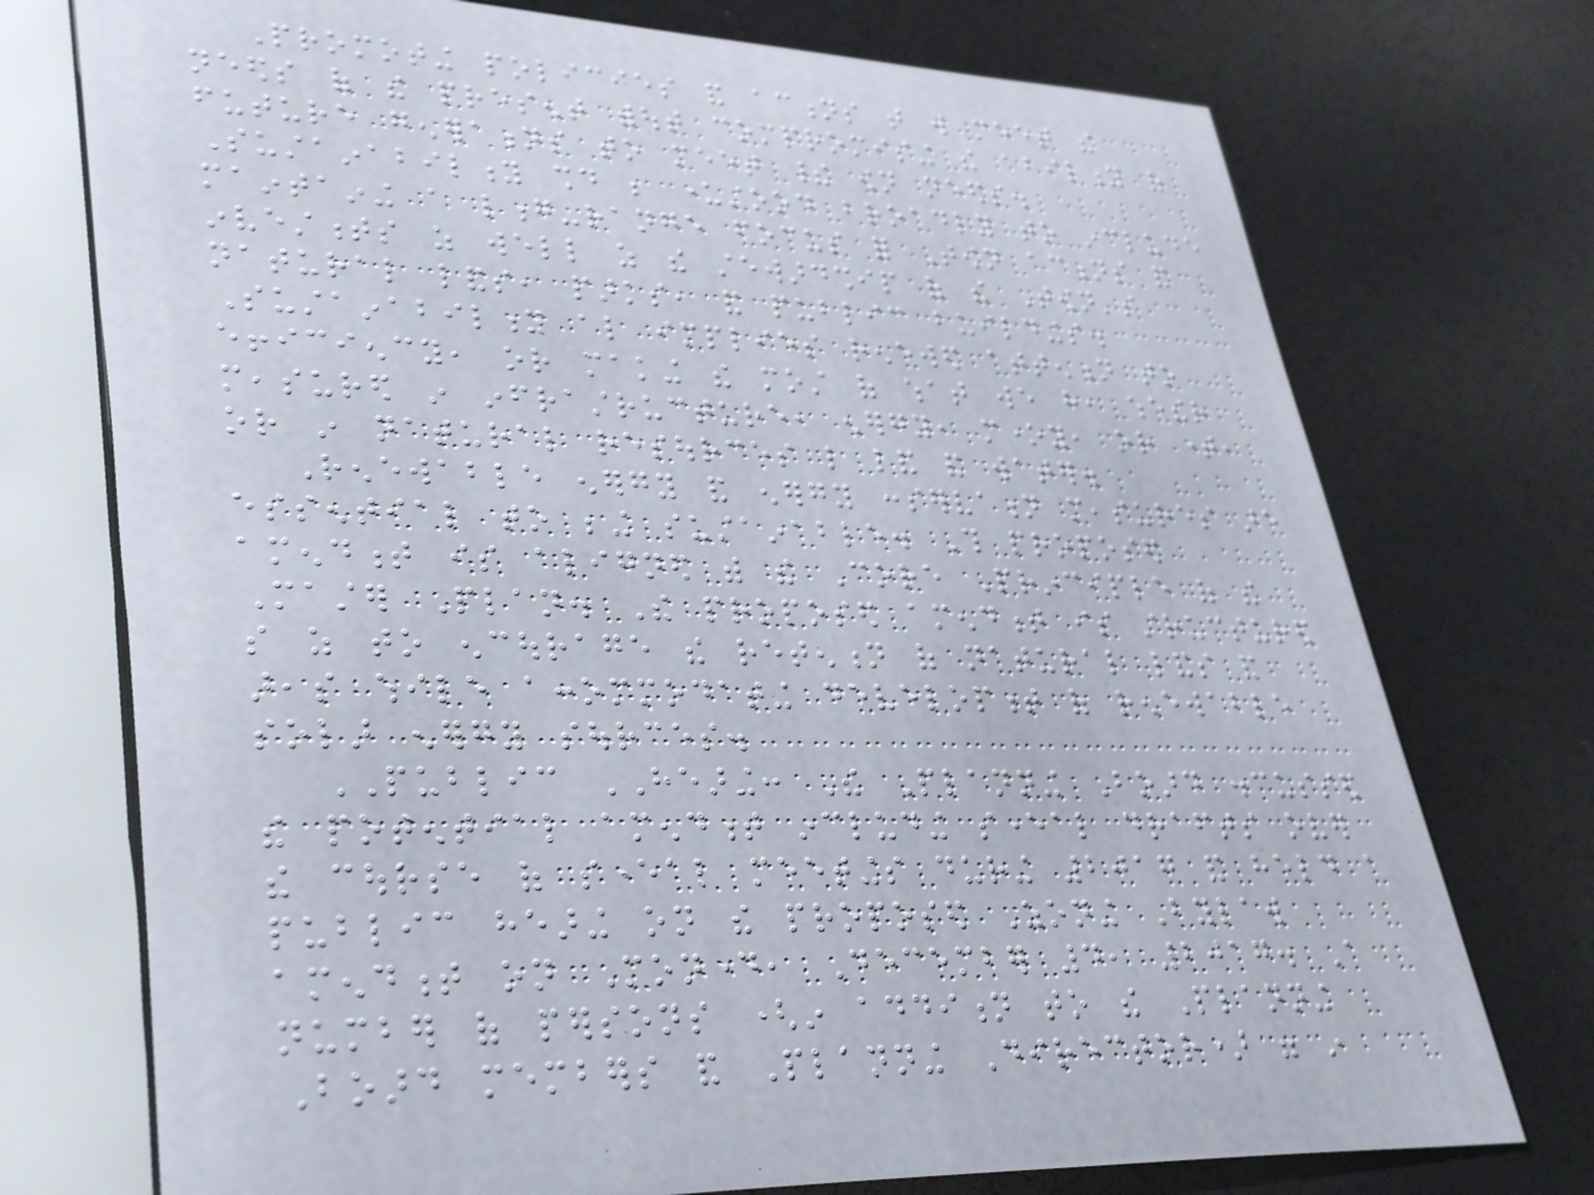Promoting policies and actions that will meet the
needs of the present without compromising the ability of
future generations to meet their own needs.
Sustainability should be understood broadly to include
maintaining a long-range focus for Town actions and
investments as well as the stewardship of the Town's
natural lands, parks, and public buildings.
Sustainability also implies renewed attention to
efficiency, or making the most of what we have, whether
measured in infrastructure, energy, money, or time,
or in natural resources like land and water.
Renewable energy and energy conservation measures are
essential to being sustainable. This proposed
amendment is aligned with the Core Principle of the
Master Plan. The proposed amendment is structured
so as to encourage the retention of natural lands and
areas while accommodating development of renewable
solar energy sources.
PUBLIC HEARING: The Planning Board discussed
the potential amendment including several drafts over
the course of several meetings during 2017 and held a
public hearing on the proposed Zoning Bylaw
amendment on Monday, December 4, 2017. A
number of persons (in addition to the Planning
Board members and Planning Director) were in
